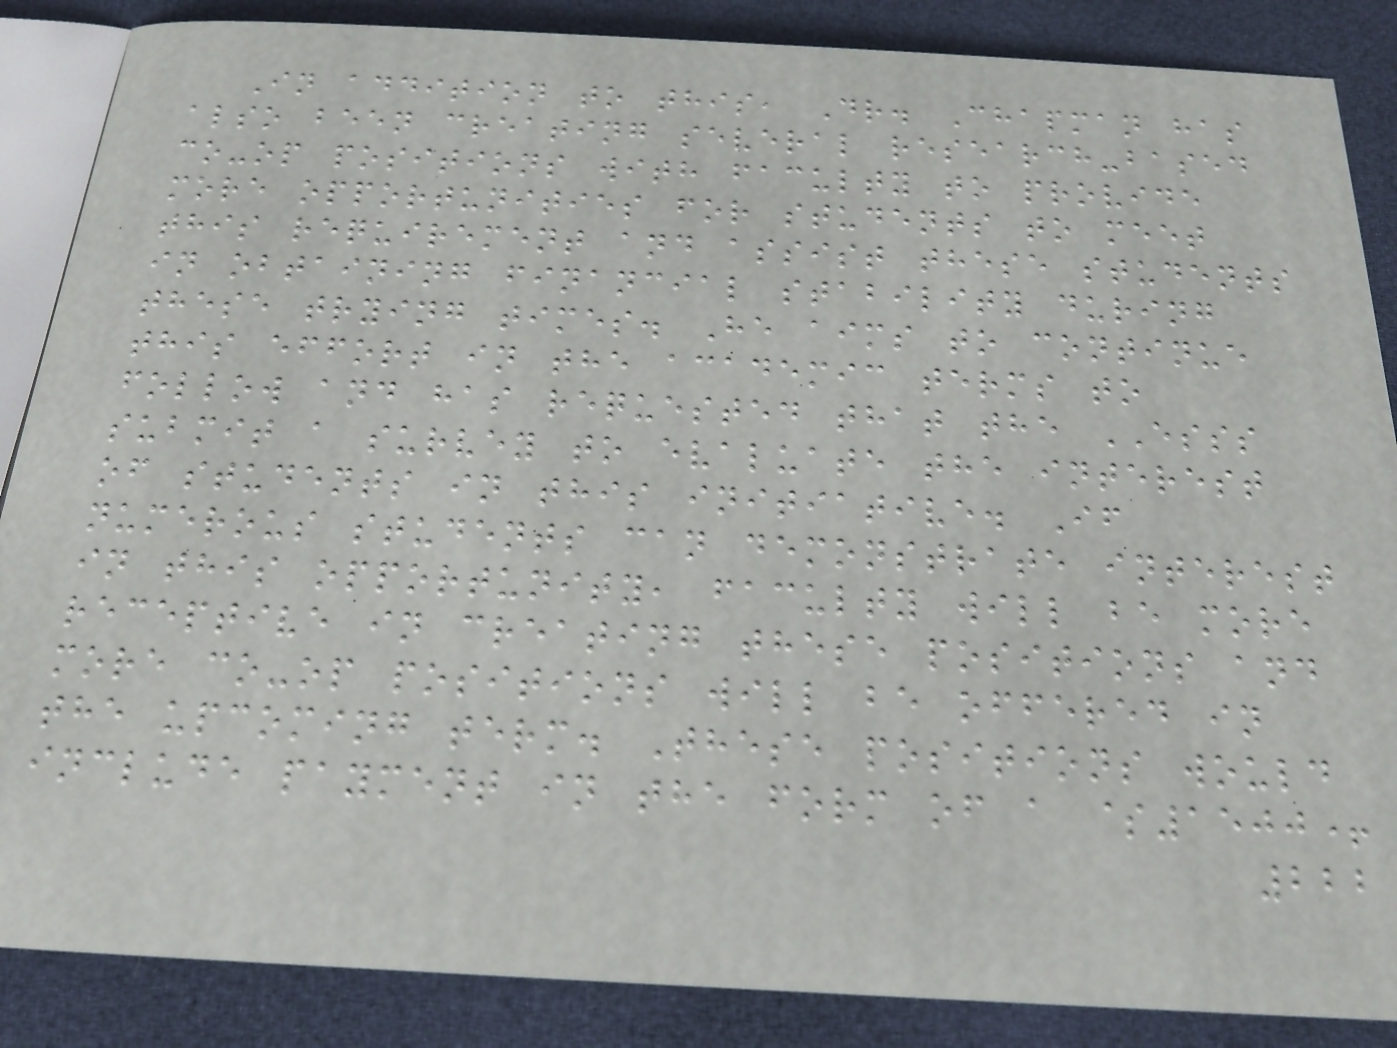In addition to this, Dr. Chapman has
also been creating several research-based
co-op positions with faculty to provide
more opportunities for students to meet
this requirement and assist these students
in obtaining financial stability during
these trying times. He aims to continue
this effort in the academic terms to
follow and has requested that the ESSS
submit a survey to evaluate the interest
of students in this initiative. If
numerous students can demonstrate interest
in this opportunity, faculty will be more
receptive in creating these positions and
more co-op positions will be offered in
the upcoming term. These positions would
include payment in the form of a $1500+
222
